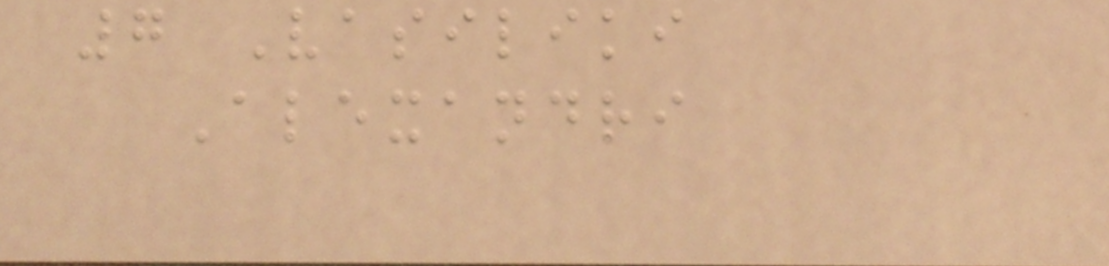7 Vasiliki
Alexandri
